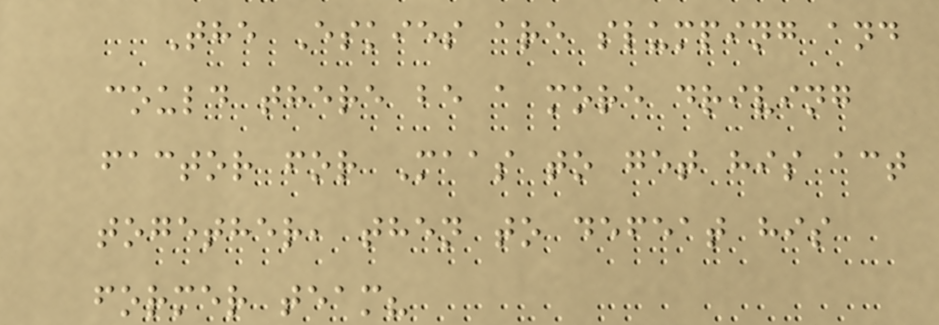The Eskies are slumping and
could there be a more driving
factor for Maas to get his act
together, then to defeat his
former team?
